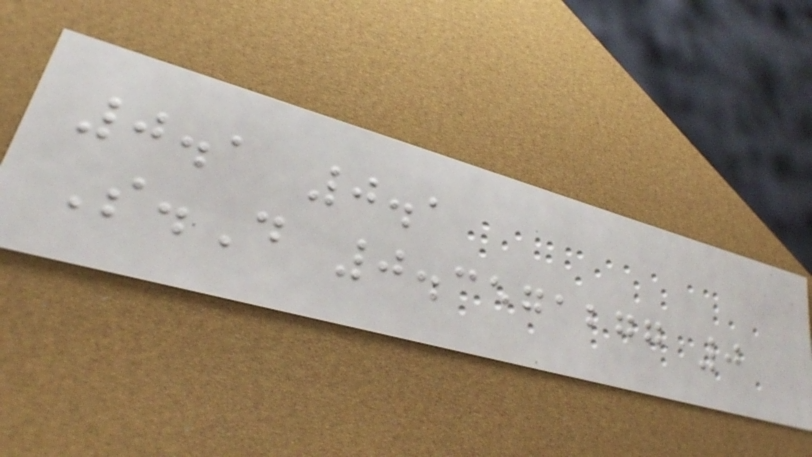0.1 0.1
S.D 0.3571277 0
